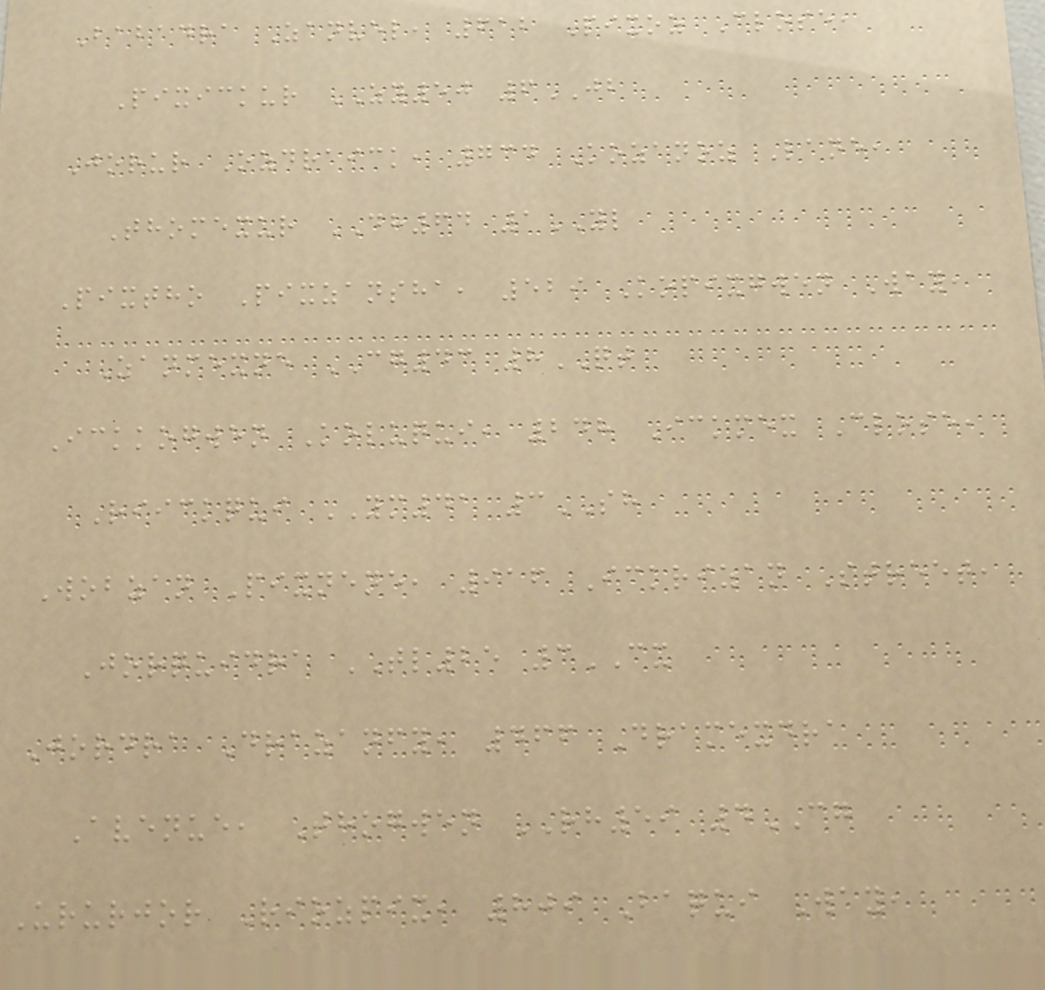Babadra Zanvel, 612 Pixoz Close,
Pixickur ZY50 6JB
Jorur Ozdraick, 734 Kozanoz Lane,
Thomexur DH64 1YL
Pixtho Pixzansha, 529 Kopixgwen Way,
Zanmexne CG43 8QT
Ickkogwen Koluqui, 248 Ickmex Close,
Riickqui YM41 3SH
Wobzan Pixnene, 916 Ickrizan Street,
Jorquidra TL25 3CX
Jordra Drazanfy, 466 Dramexdra
Avenue, Thogwen RH59 4CG
Ururjor Riozpix, 809 Baqui Way,
